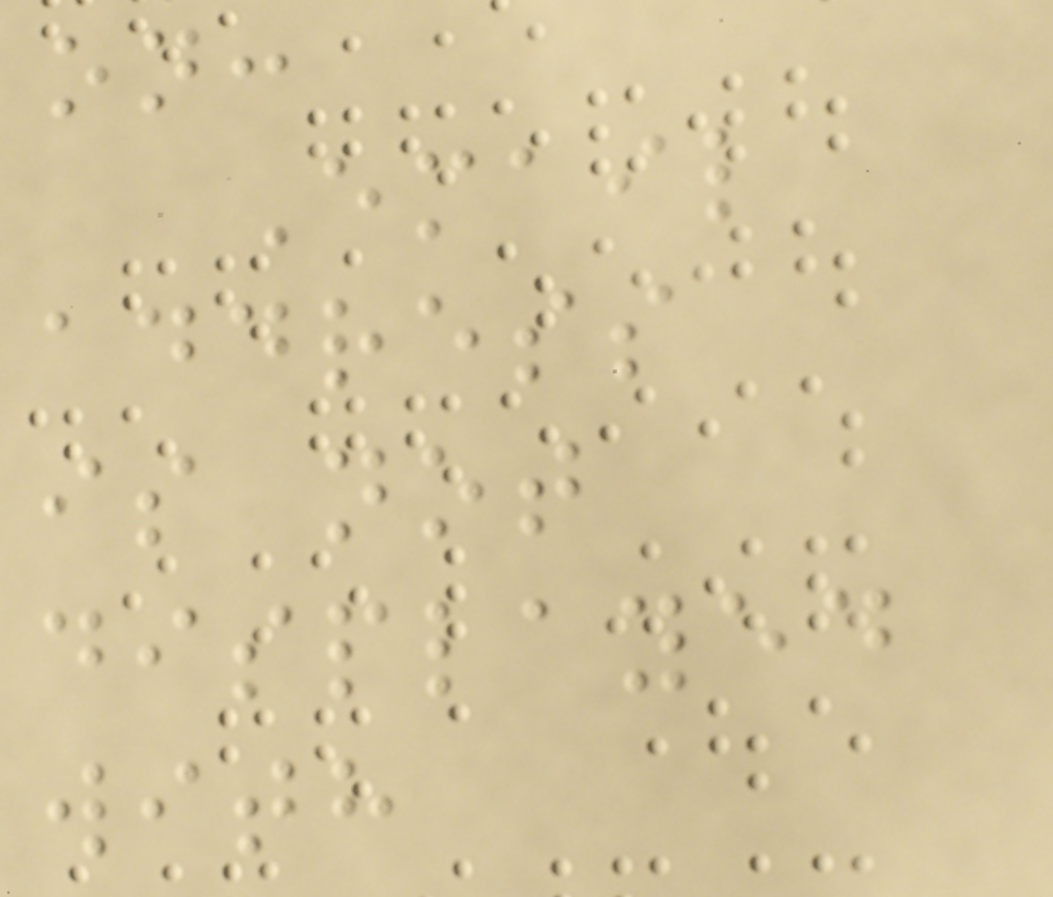on:
Email
address
is not
displayed
with
